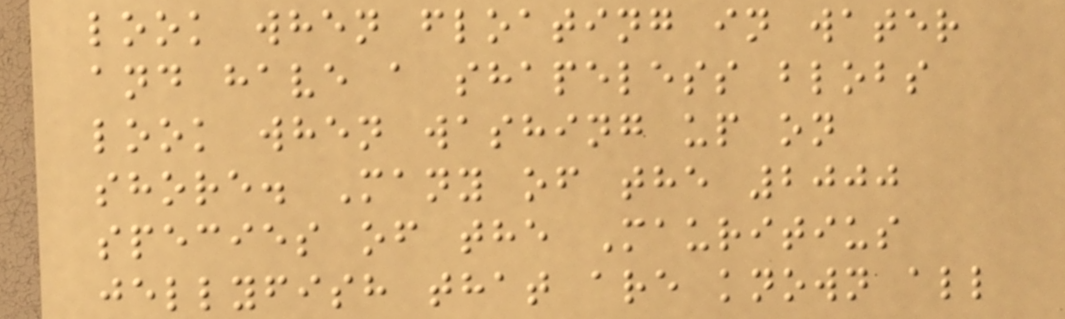look when floating in water
and have a shapeless blobs
look when washing up on
shore. Many of the 2000
species of the Mauritius
jellyfish that are known all
